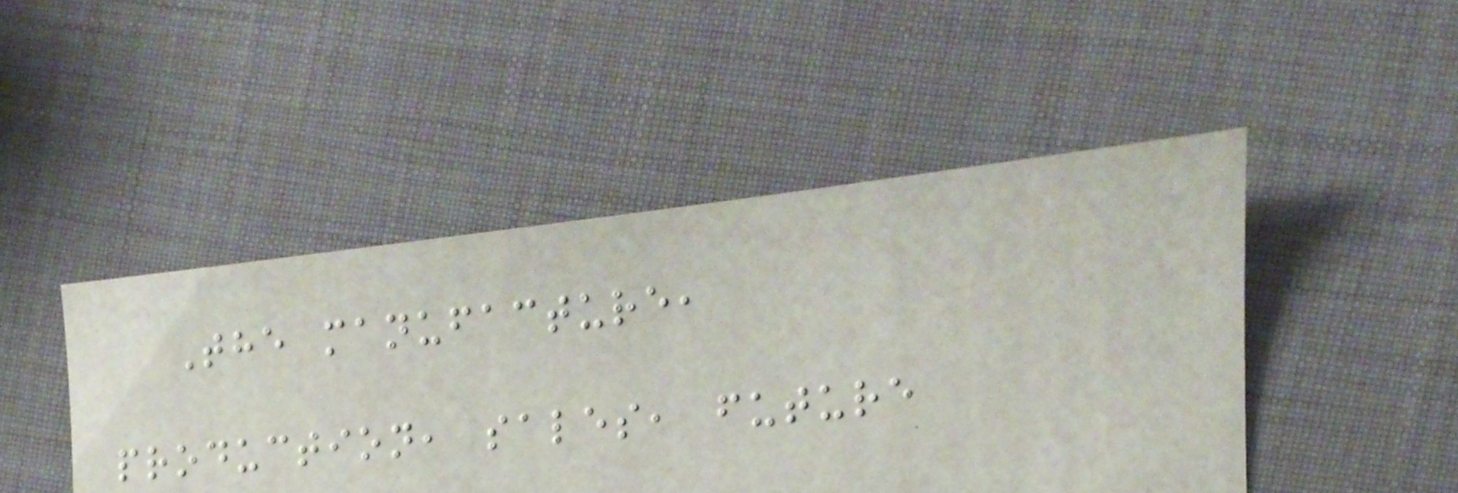The manufacture,
production, sales, future
